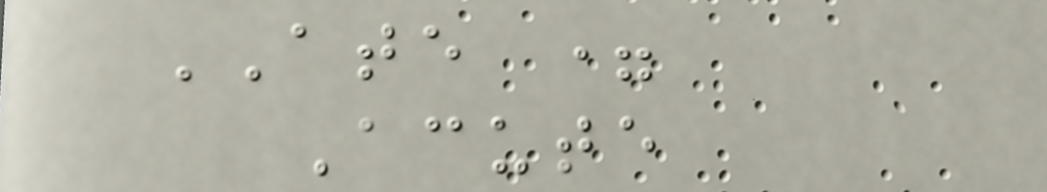ATE =
Acute
